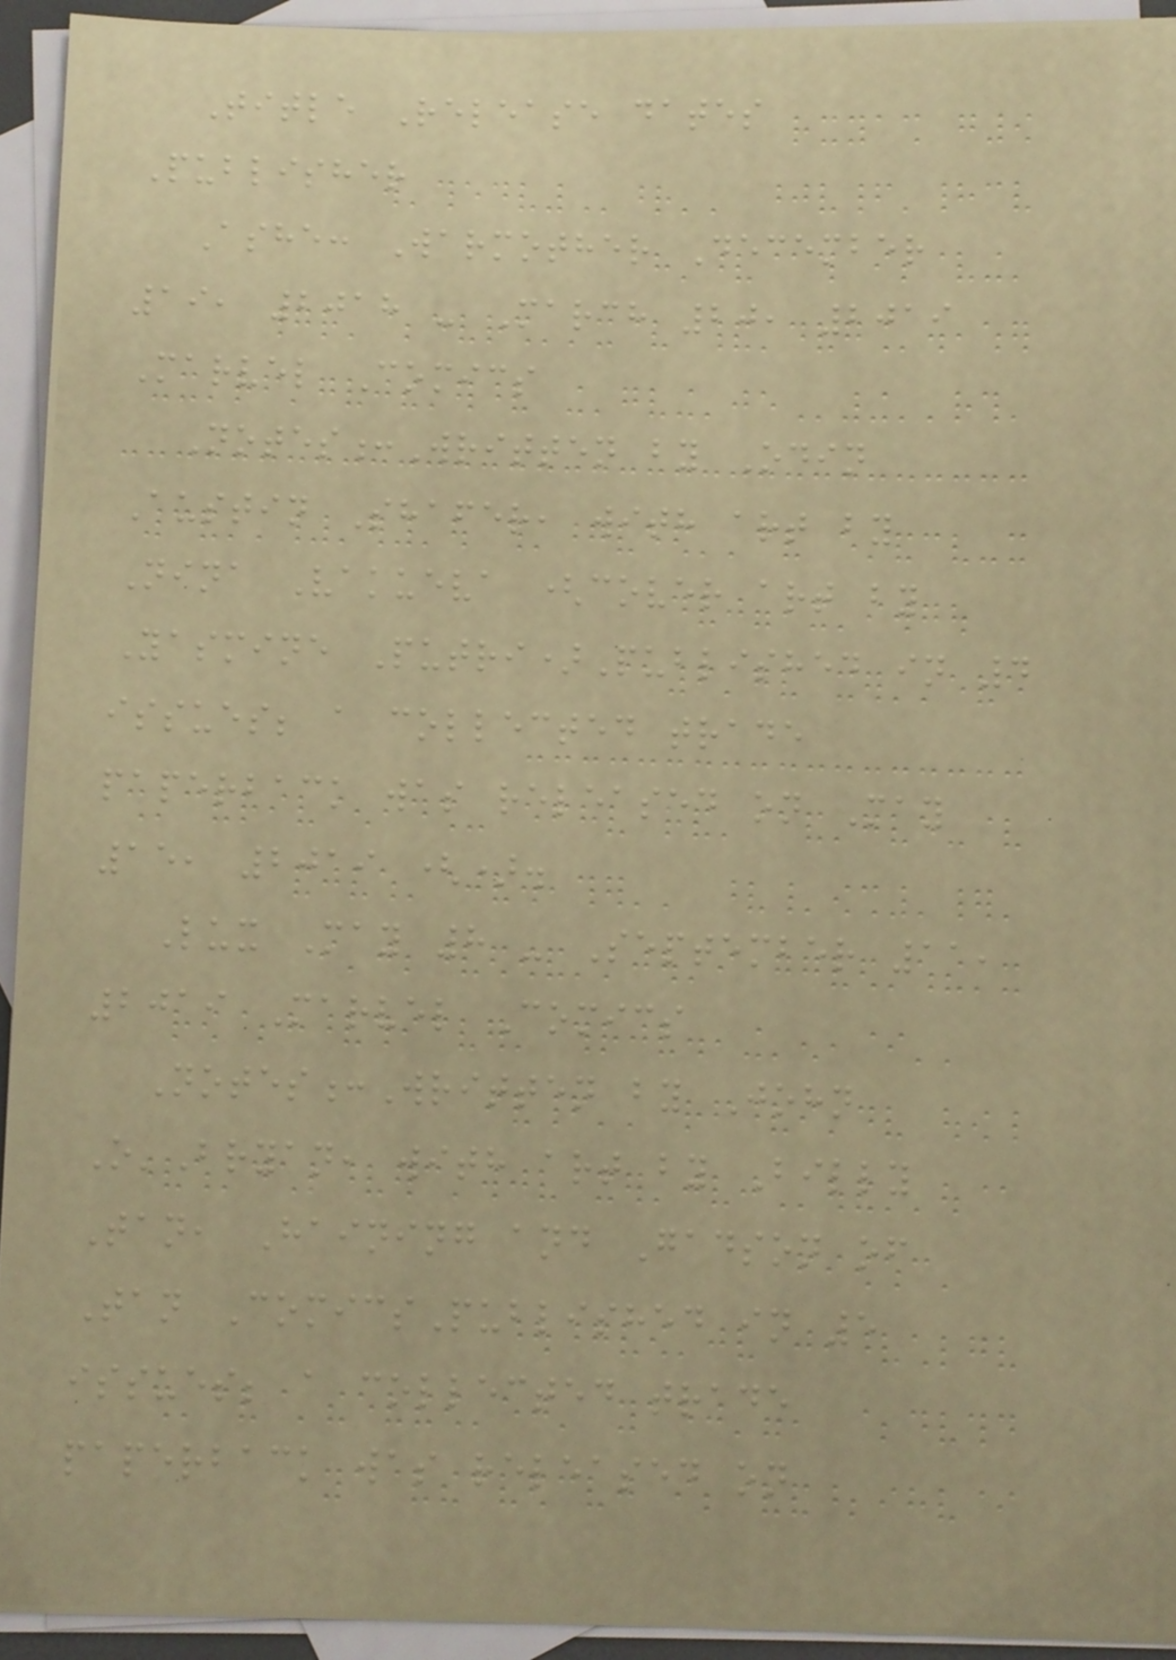Title Release dates
Publisher
Ashe: Warmother December
19, 2018 - March 20, 2019
Marvel Comics
Notes:Written by Odin
Austin Shafer, with art by
Nina Vakueva (cover art by
Yasmine Putri)Published in 4
issues; a collected trade
paperback was released on May
15, 2019 ().
Lux May 8 - September 11,
2019 Marvel Comics
Notes:Written by John
O'Bryan, with art by Billy
Tan, Haining and Gadson of
Tan ComicsPublished in 5
issues; a collected trade
paperback was released on
